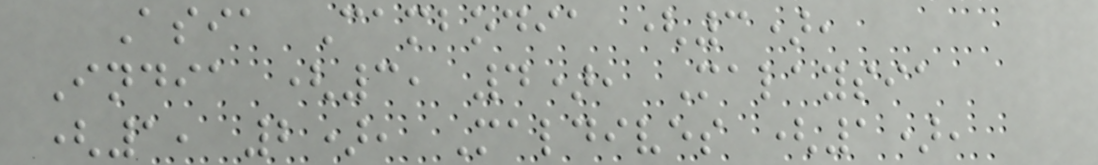Asia Cambodia (3),
India (3, 4), Malaysia
(1, 2), Maldives (1),
